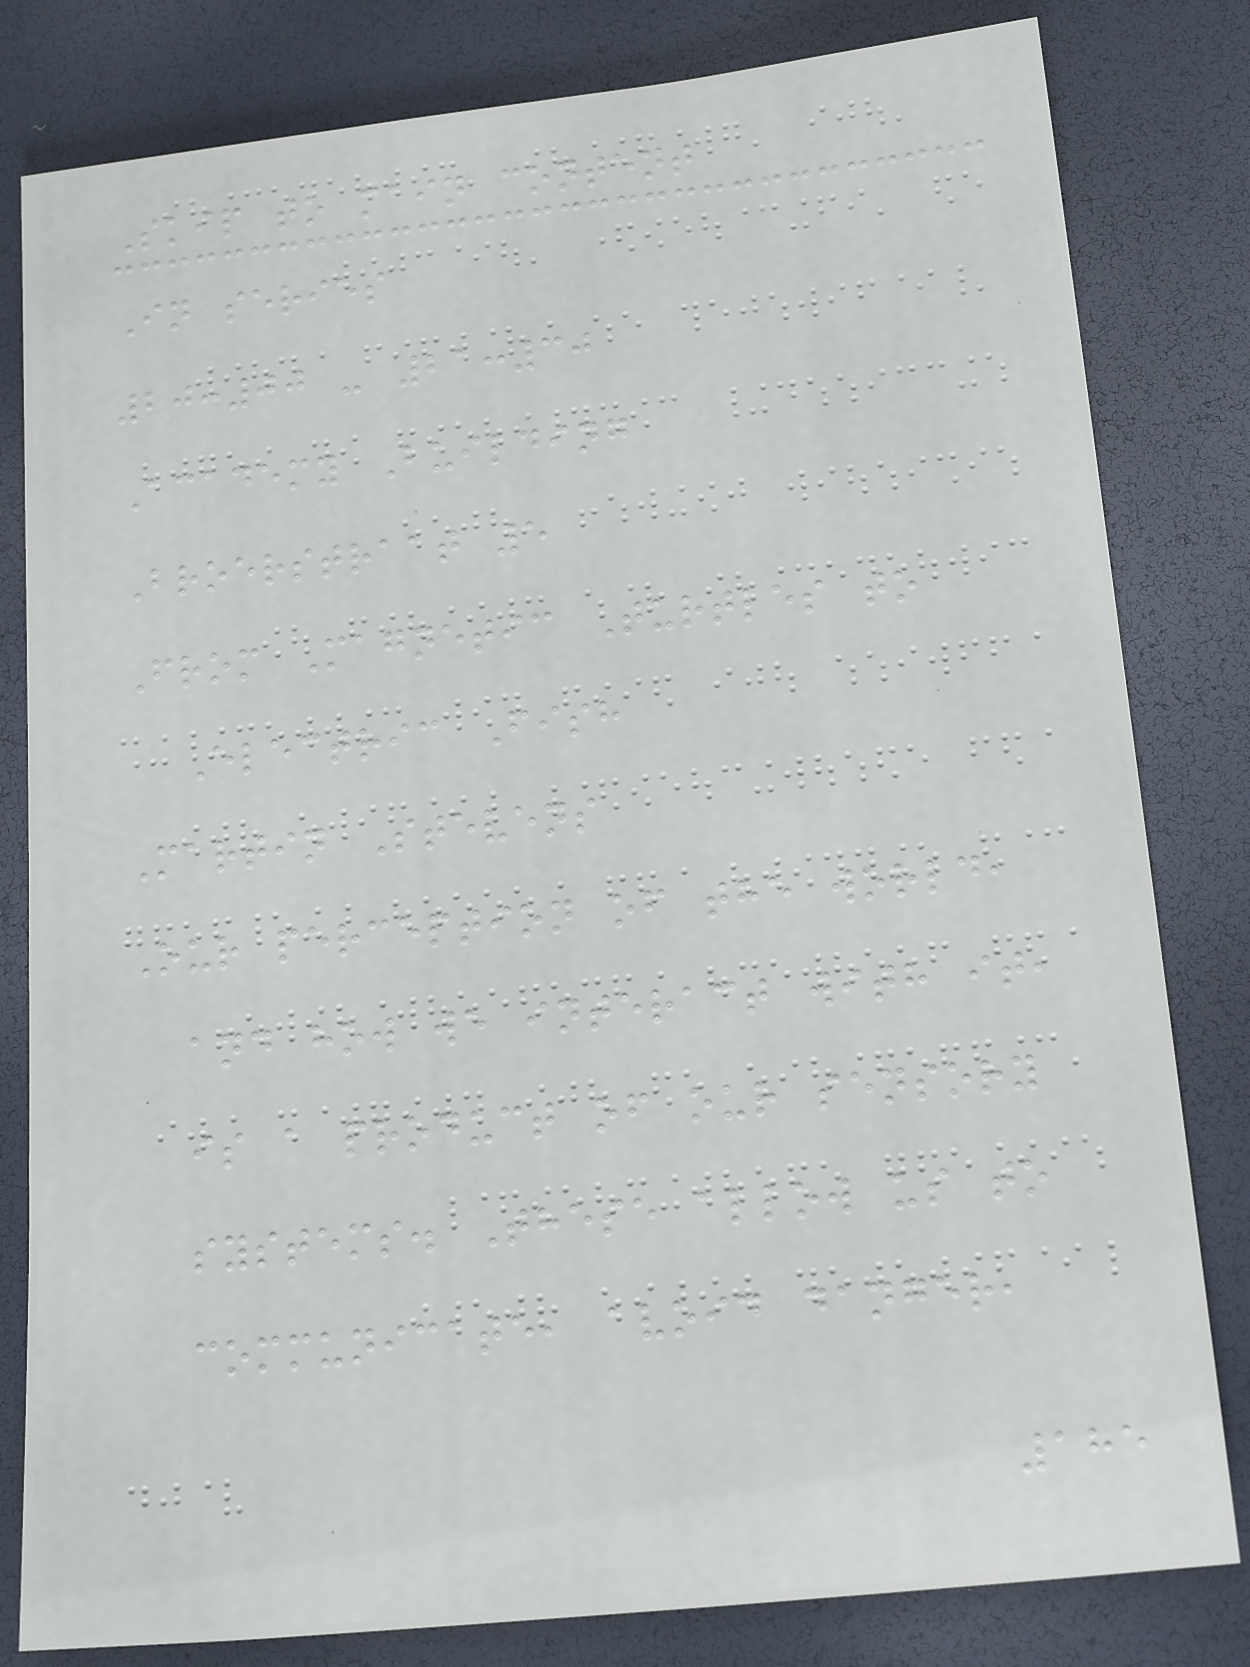Skip to main content
In series
20:00 - 21:30
Academy Building
Broerstraat 5
From Magnetic Turtles to
Electric Fish
Martin Stevens
Our perception of the world,
and how we interact with it,
is a product of our sensory
systems. These allow us to
communicate, avoid danger,
185
